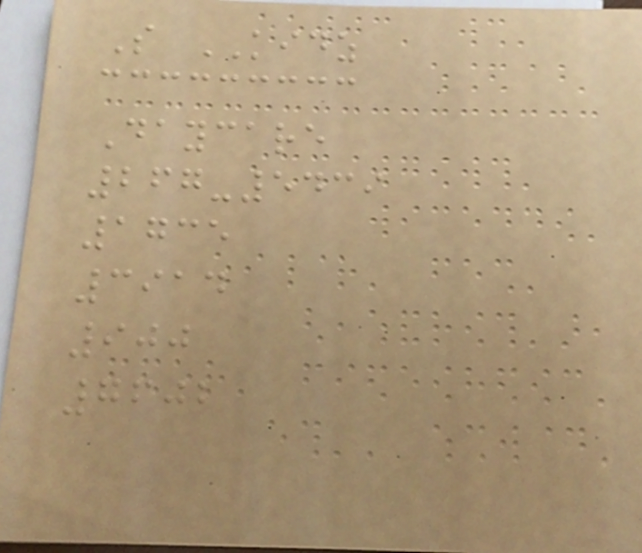S KIDZ
Daycare
267-5439
1735
3914
900
7602
